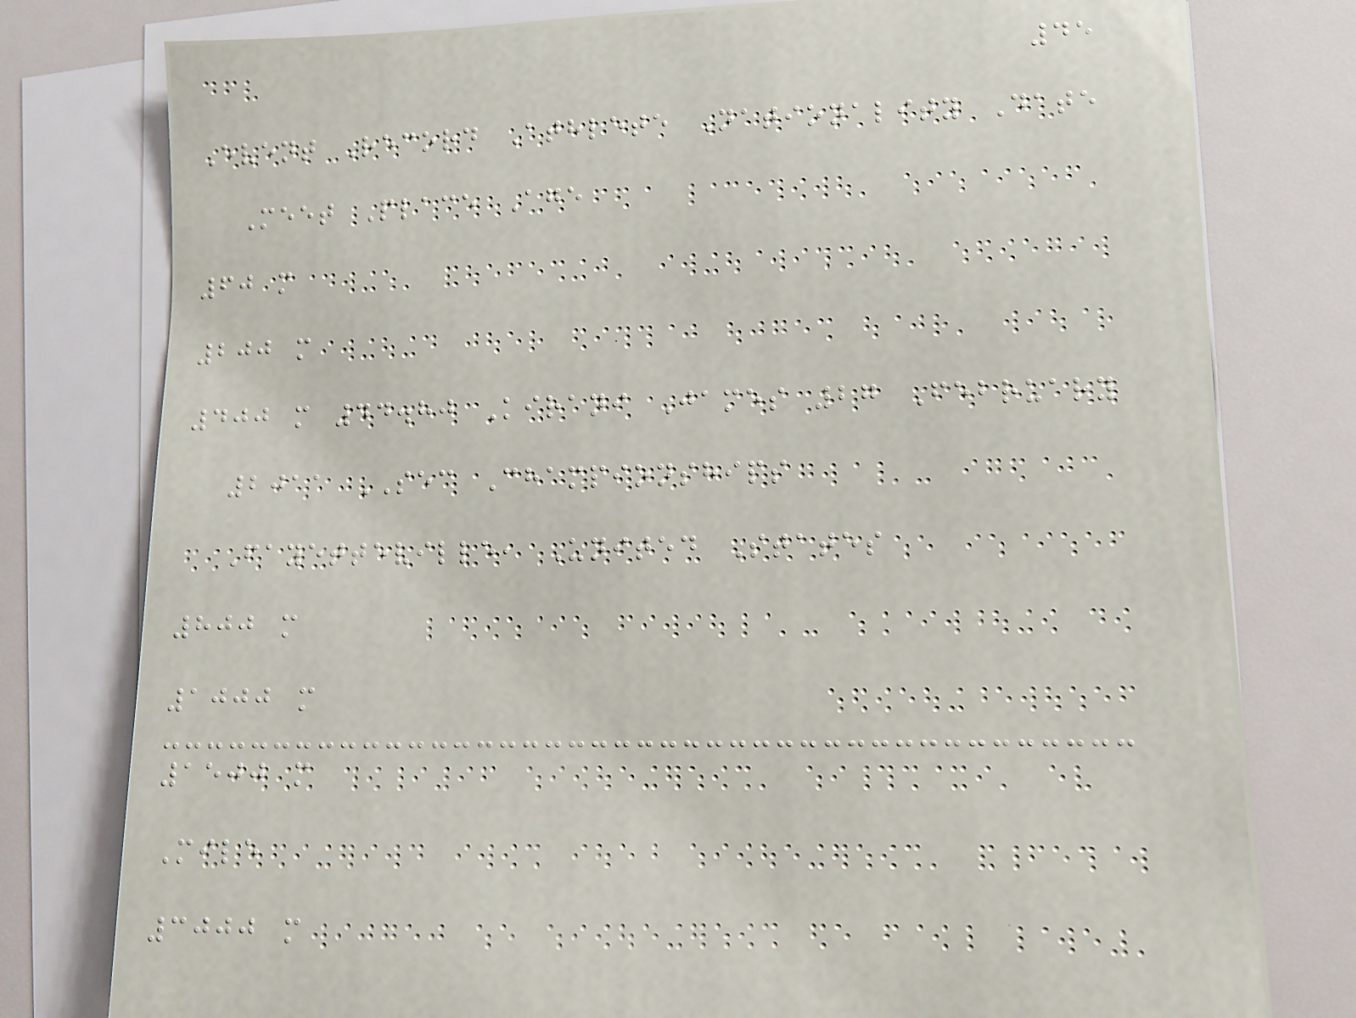45
Event Record Athlete Nationality Date
Meet Place Age
60 m
200 m
400 m 44.80 Kirani James 27 February
2011 SEC Championships
Fayetteville, United States
800 m
1000 m
1500 m
Mile
3000 m
